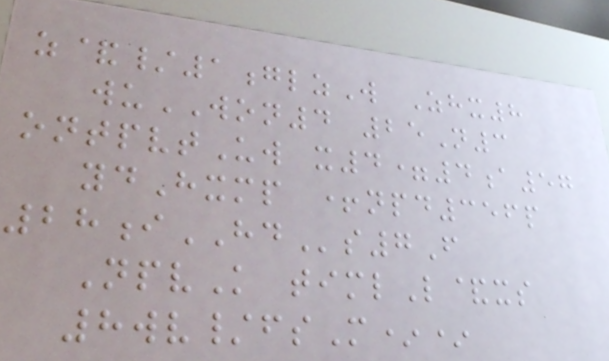z&/1glzW Zhx8
wuWON4 25N3
ontpvtUw x4=4a57
ydHxmp +npd356p
28iHDs7F
NpvK timlL&xs
8wv/fsM**
